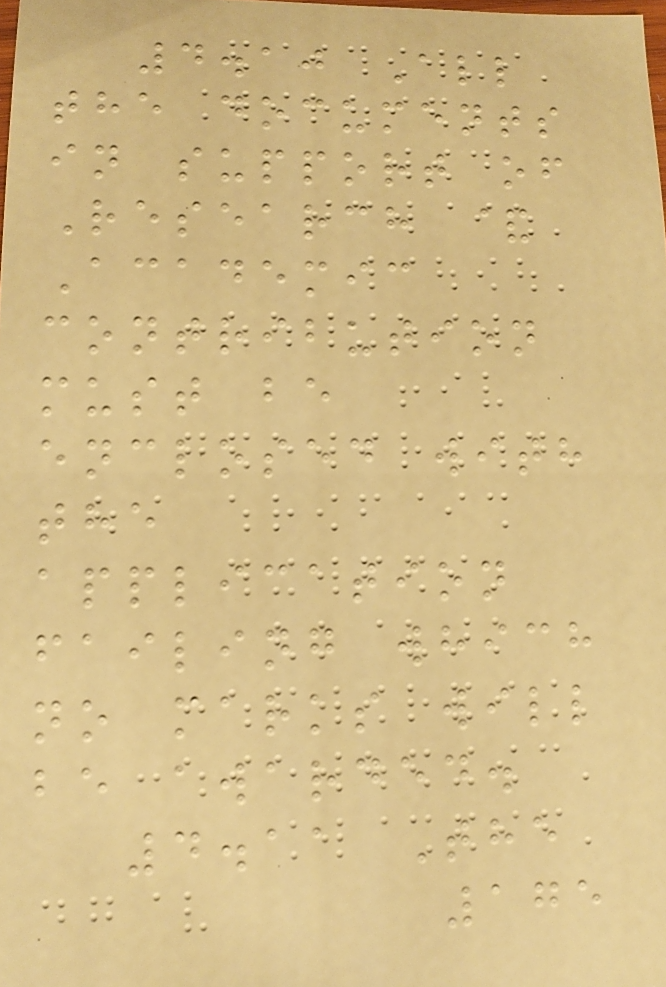4.10 All
the documents
in support of
Research &
Academic
contribution
must be
enclosed with
the
application
failing which
no marks will
be awarded.
4.11 The
175
